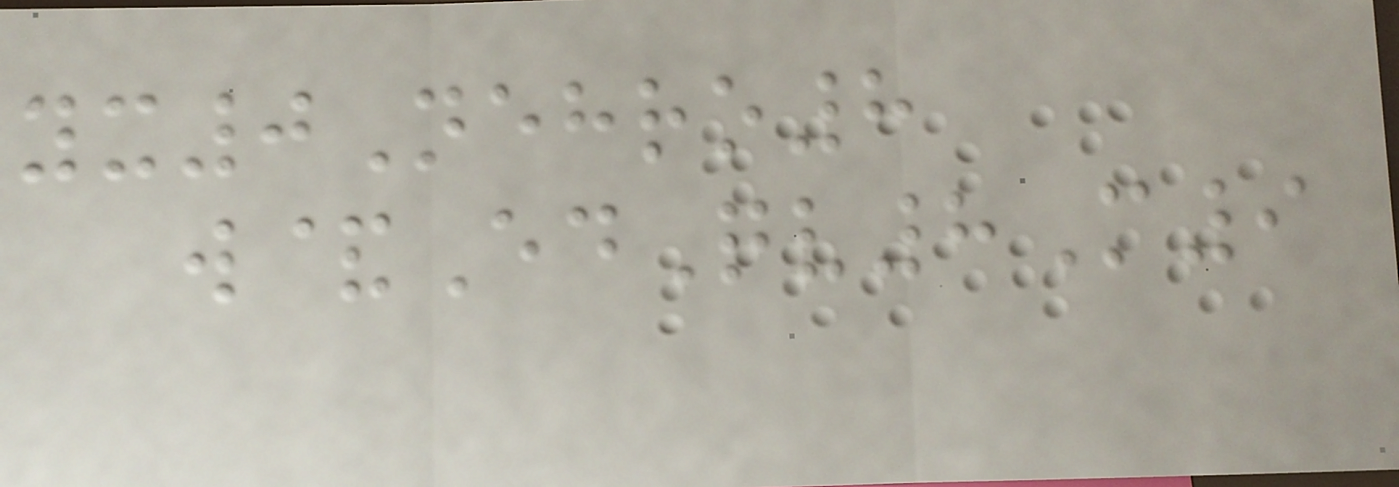yx0Nehro8
w&EdQv8M9
